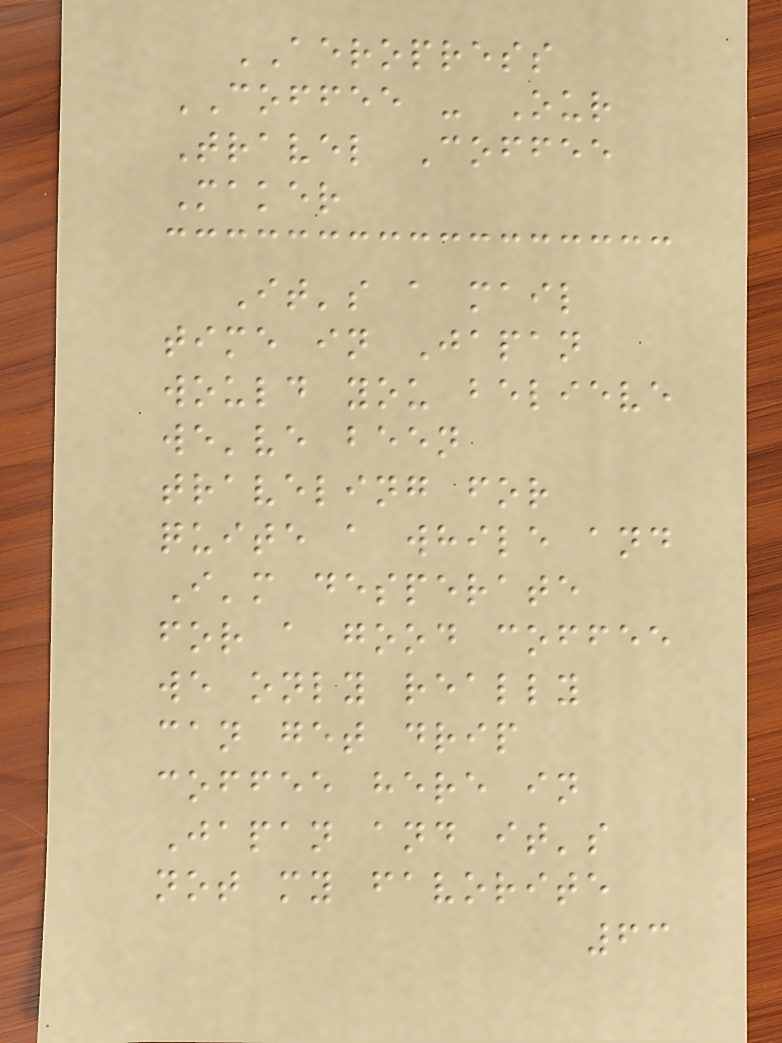AEROPRESS
COFFEE - Our
Travel Coffee
Maker
It's a mail
time in Japan
would you believe
we've been
traveling for
quite a while and
I'm desperate
for a good coffee
we only really
can get drip
coffee here in
Japan and it's
not my favorite
63
